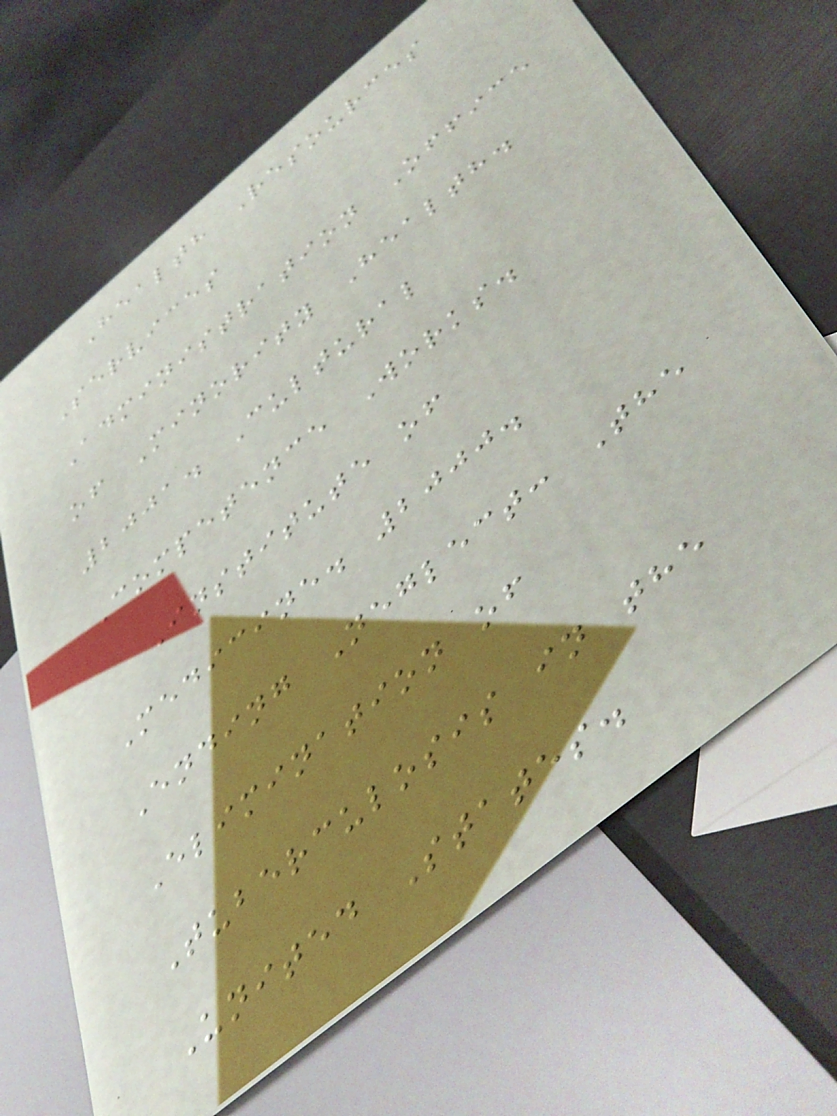Health Resources
Services
Administration Office
of Minority Health.
2001. Cultural
Competence Works.
Institute of
Medicine. 2000.
Ending Neglect: The
Elimination of
Tuberculosis in the
United States.
